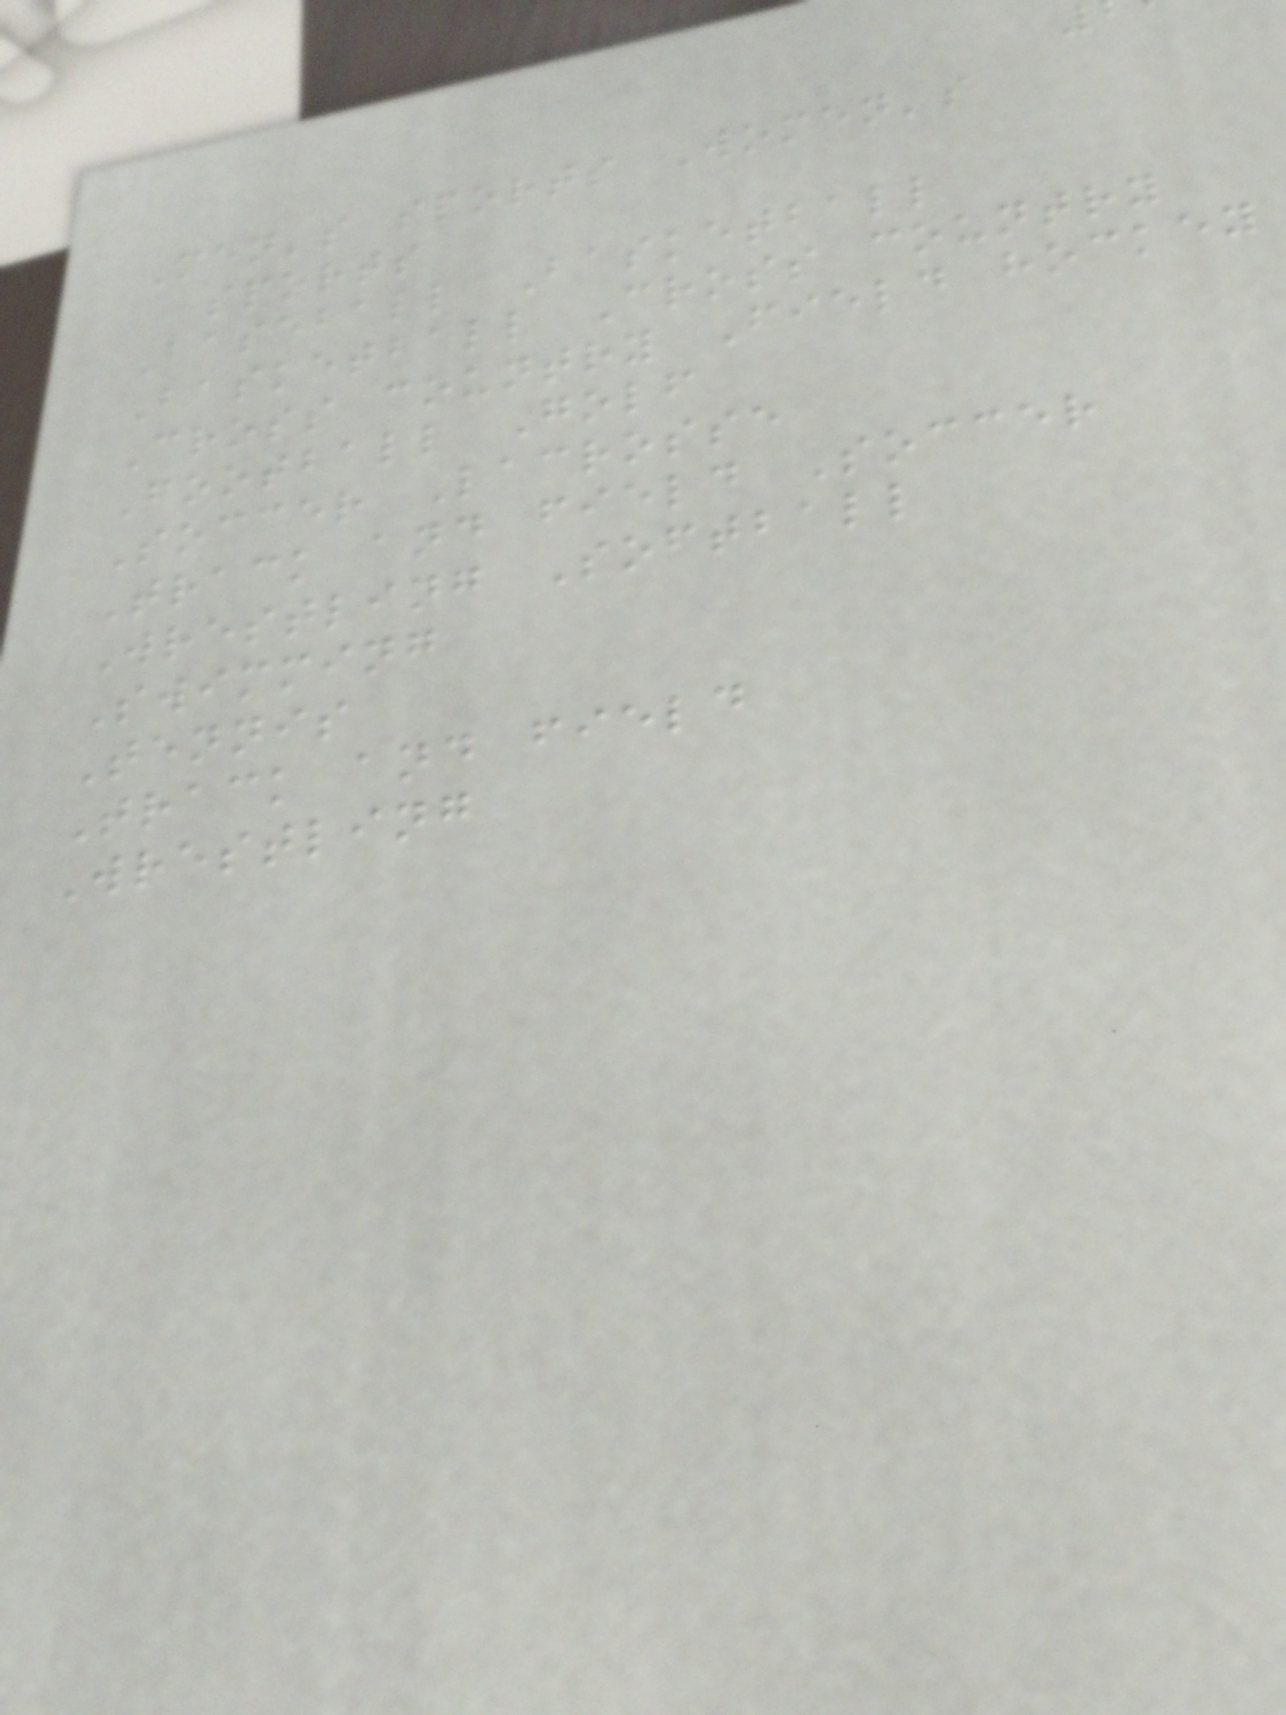Men's sports Women's
sports
Baseball Basketball
Basketball Cross country
Cross country Field hockey
Football Golf
Soccer Lacrosse
Track and field Soccer
Wrestling Softball
Swimming
Tennis
Track and field
Wrestling
